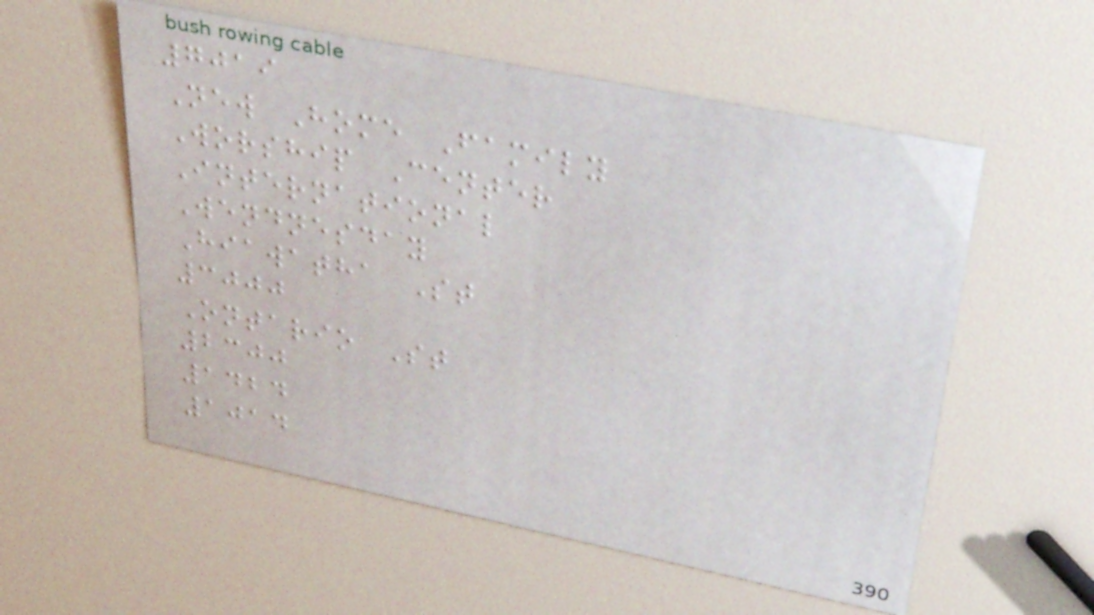7019
New Home Family
Worship Center
International
Wendnesday
Hiawatha St
3000
Ontario St
2300
1424
1014
